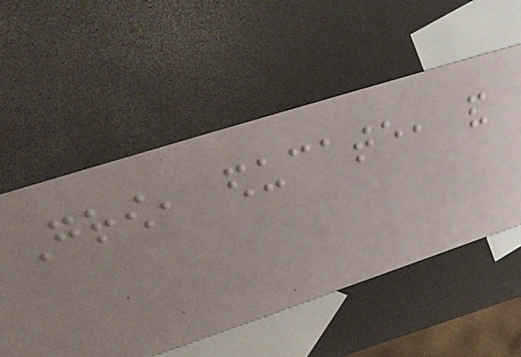Grow, educate, and
